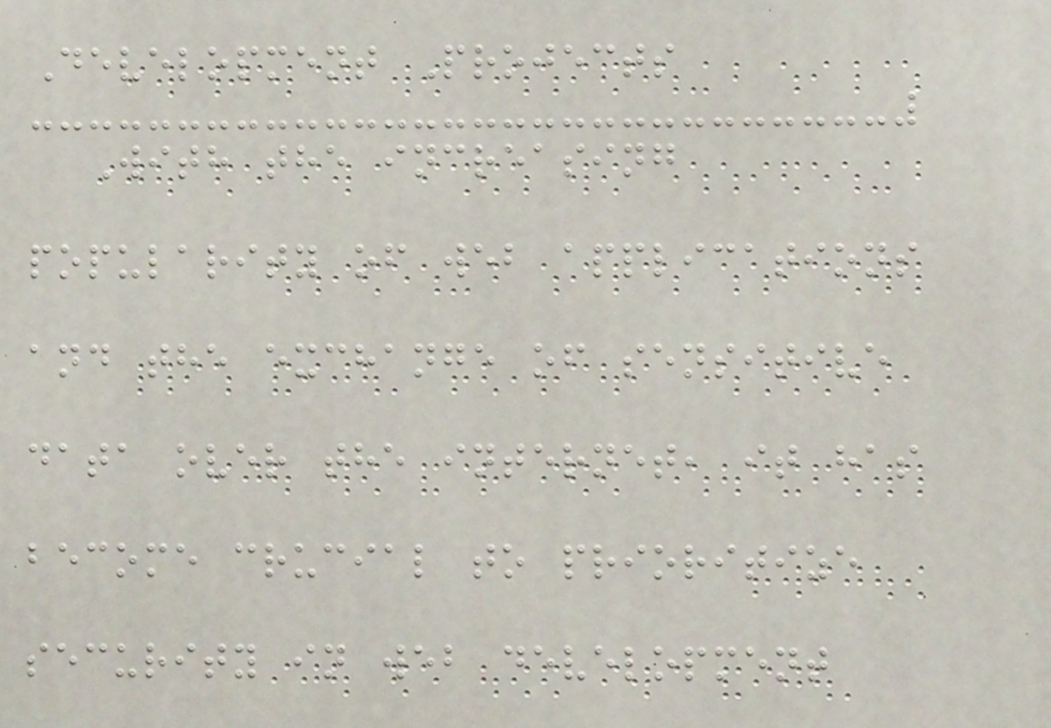Development Projects
With the increasing
popularity of web applications
and the exchange of sensitive
data over the internet, it has
become crucial to prioritize
security in web development
